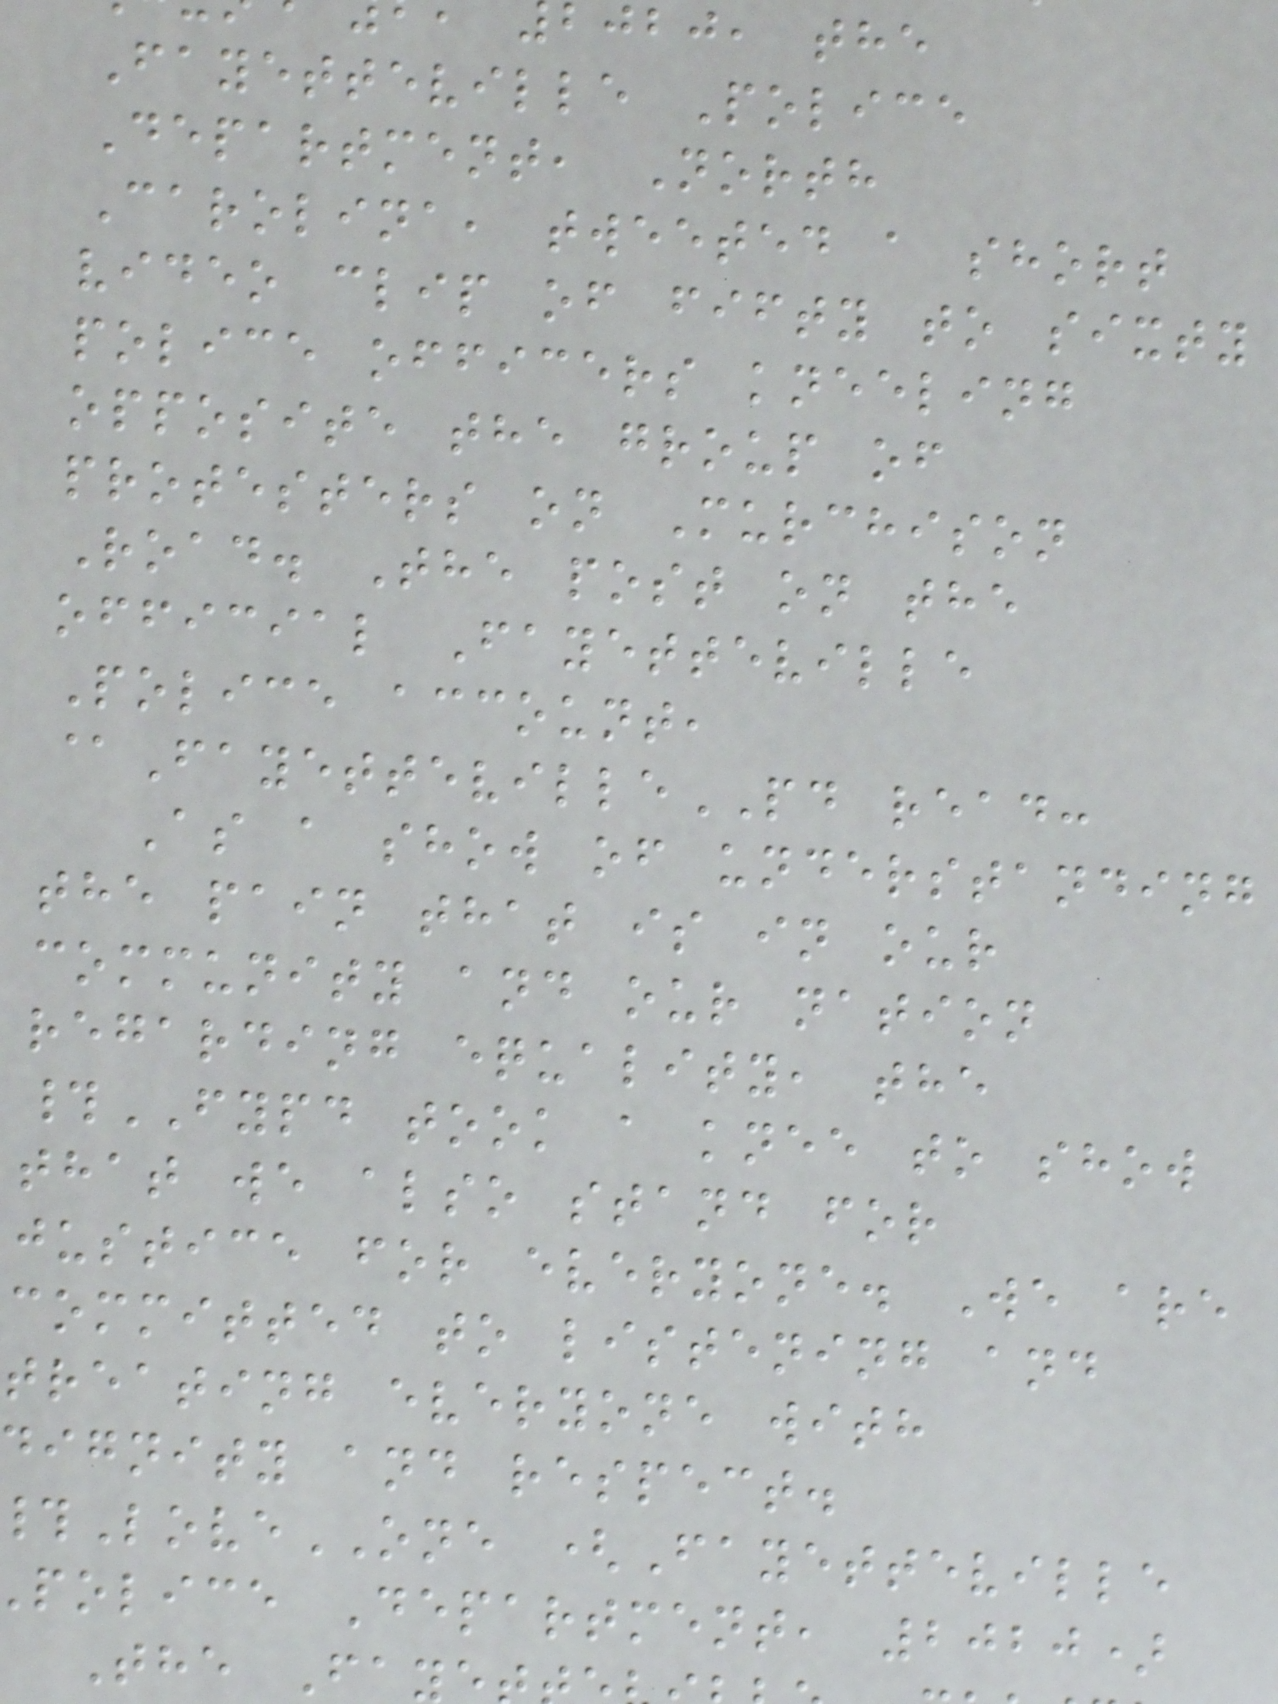bjbj, the
Fayetteville Police
Department, North
Carolina, tweeted a short
video clip of fifty to sixty
police officers kneeling
opposite the group of
protesters on Murchison
Road. The post on the
official Fayetteville
Police account,
@FayettevillePD read:
As a show of understanding
the pain that is in our
community and our nation
regarding equality, the
#FYPD took a knee to show
that we also stand for
justice for everyone. We are
committed to listening and
treating everyone with
ignity and respect.
LoveONE (Fayetteville
police Department, 2020)
The Fay
